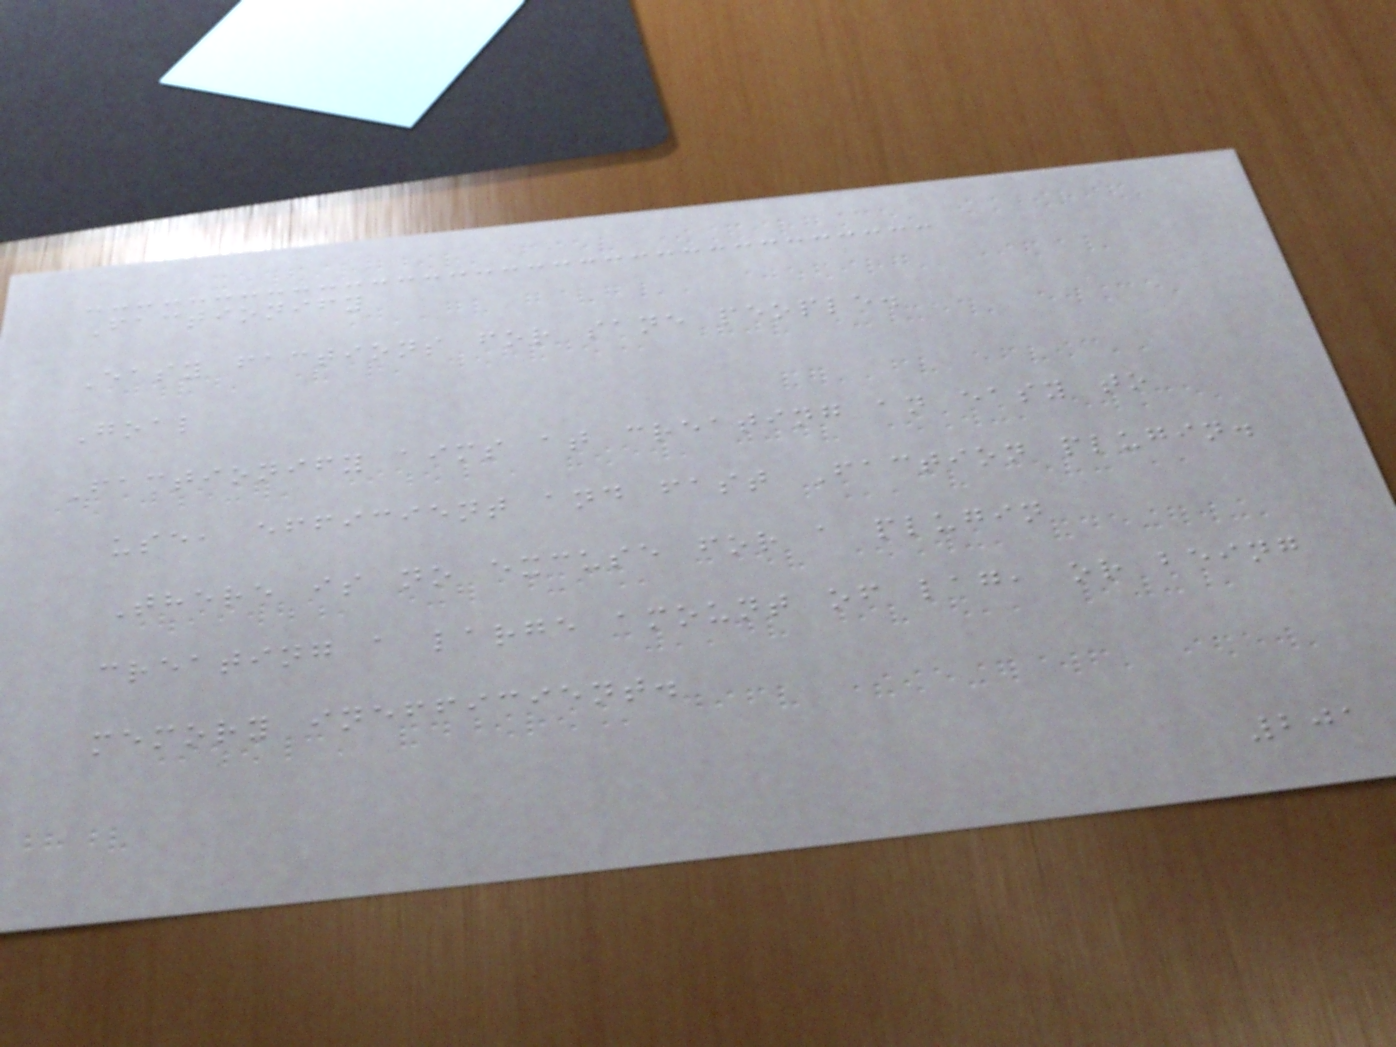Factionify
Easy factions for sane people.
Goal
Factionify aims at creating an easy to
use, efficient and fast Faction plugin.
There is no excuse for a plugin
creating a large amount of lag, or being
memory inefficient.
201
